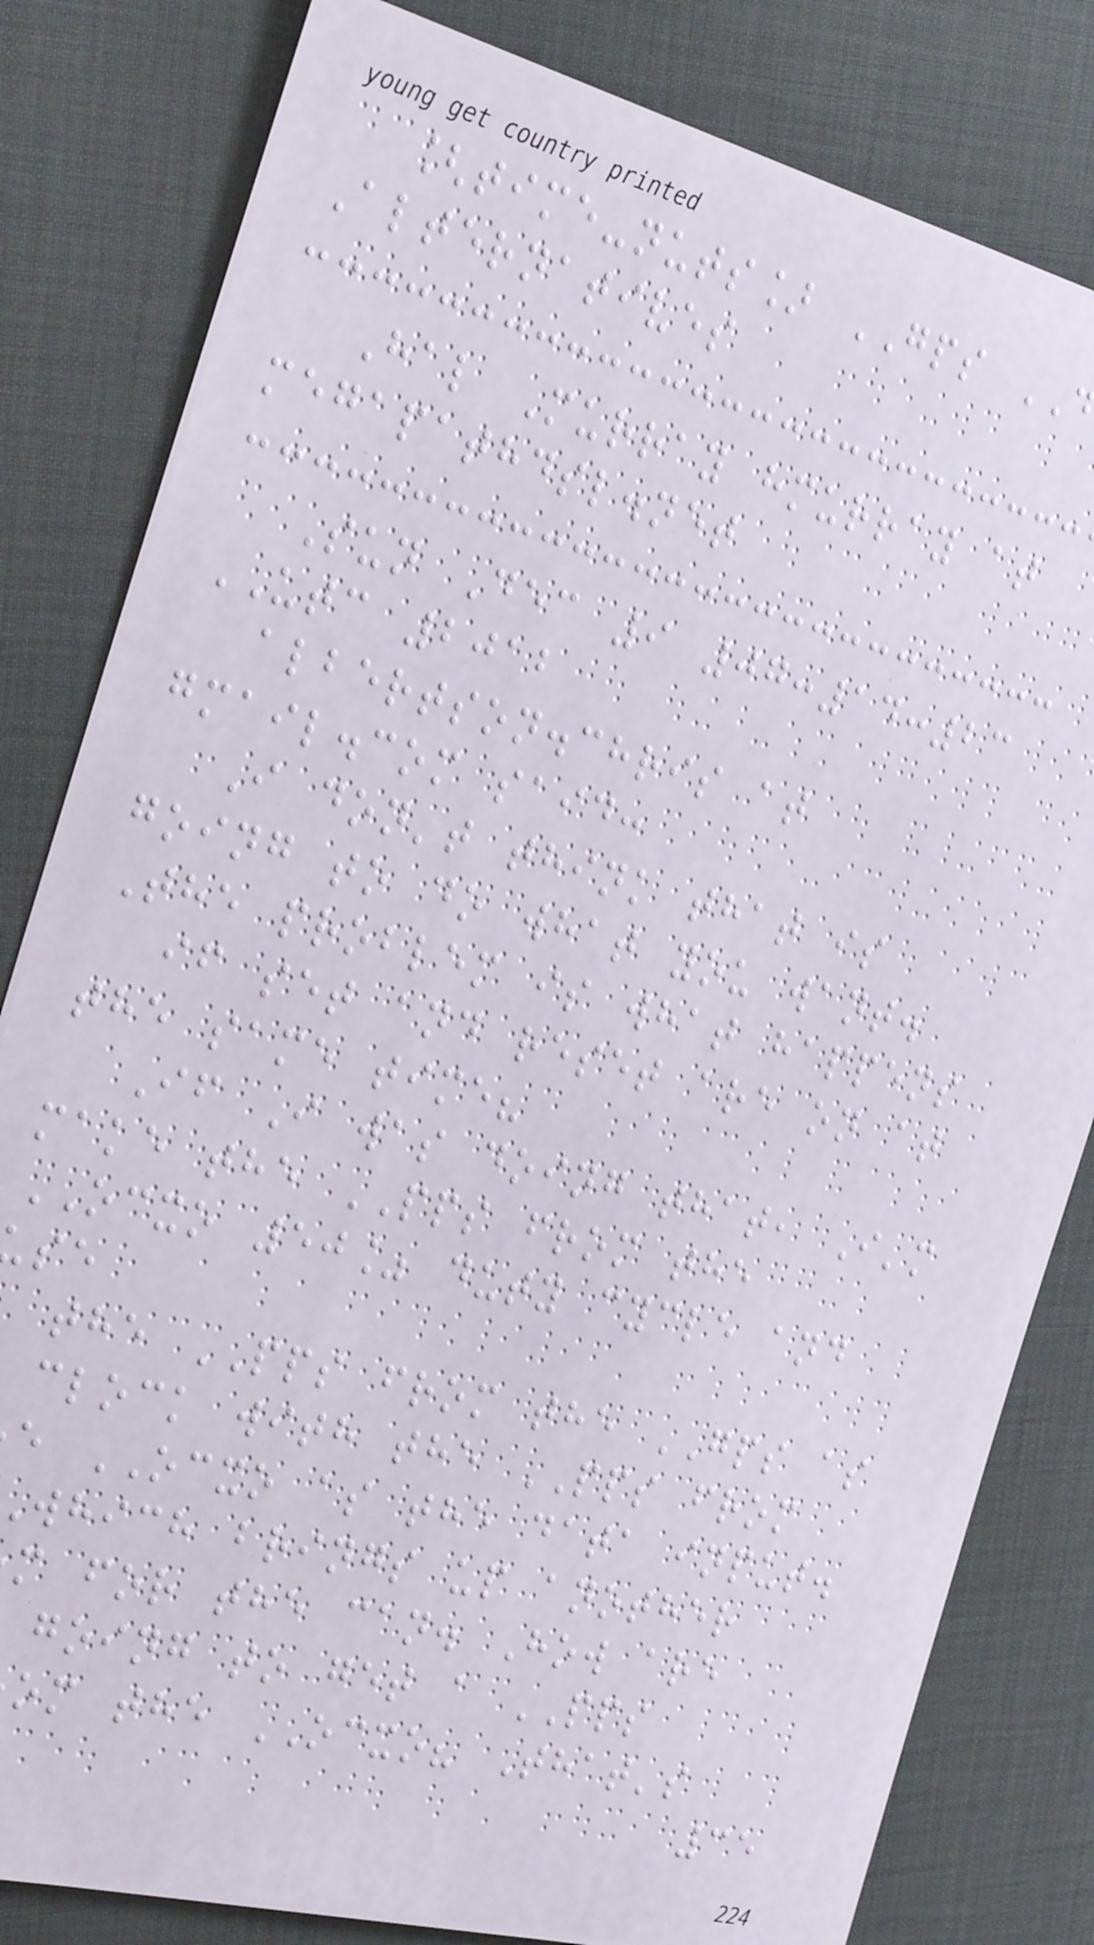[time-nuts] GPS
Alternatives
Hal Murray hmurray at
megapathdsl.net
Sun Dec 9 07:14:23
UTC 2012
albertson.chris at
gmail.com said:
I don't think that is
going to do what you want.
The problem is what happens
if set and reset are on at
the same time?
If I was doing that, I'm
make the PPS from the
OCXO 50% duty cycle and
the PPS from the GPS as
clock with the PPS from
e OCXO as the data input.
which brings up another
m for the can. How are
going to get a PPS
om the OCXO? That's
35
